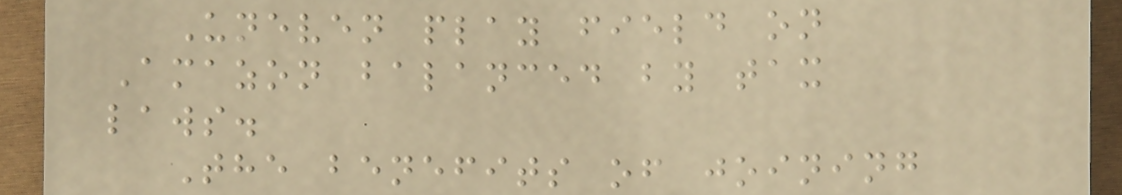Uneven play field on
Amazon balanced by tax
laws.
The benefits of joining
